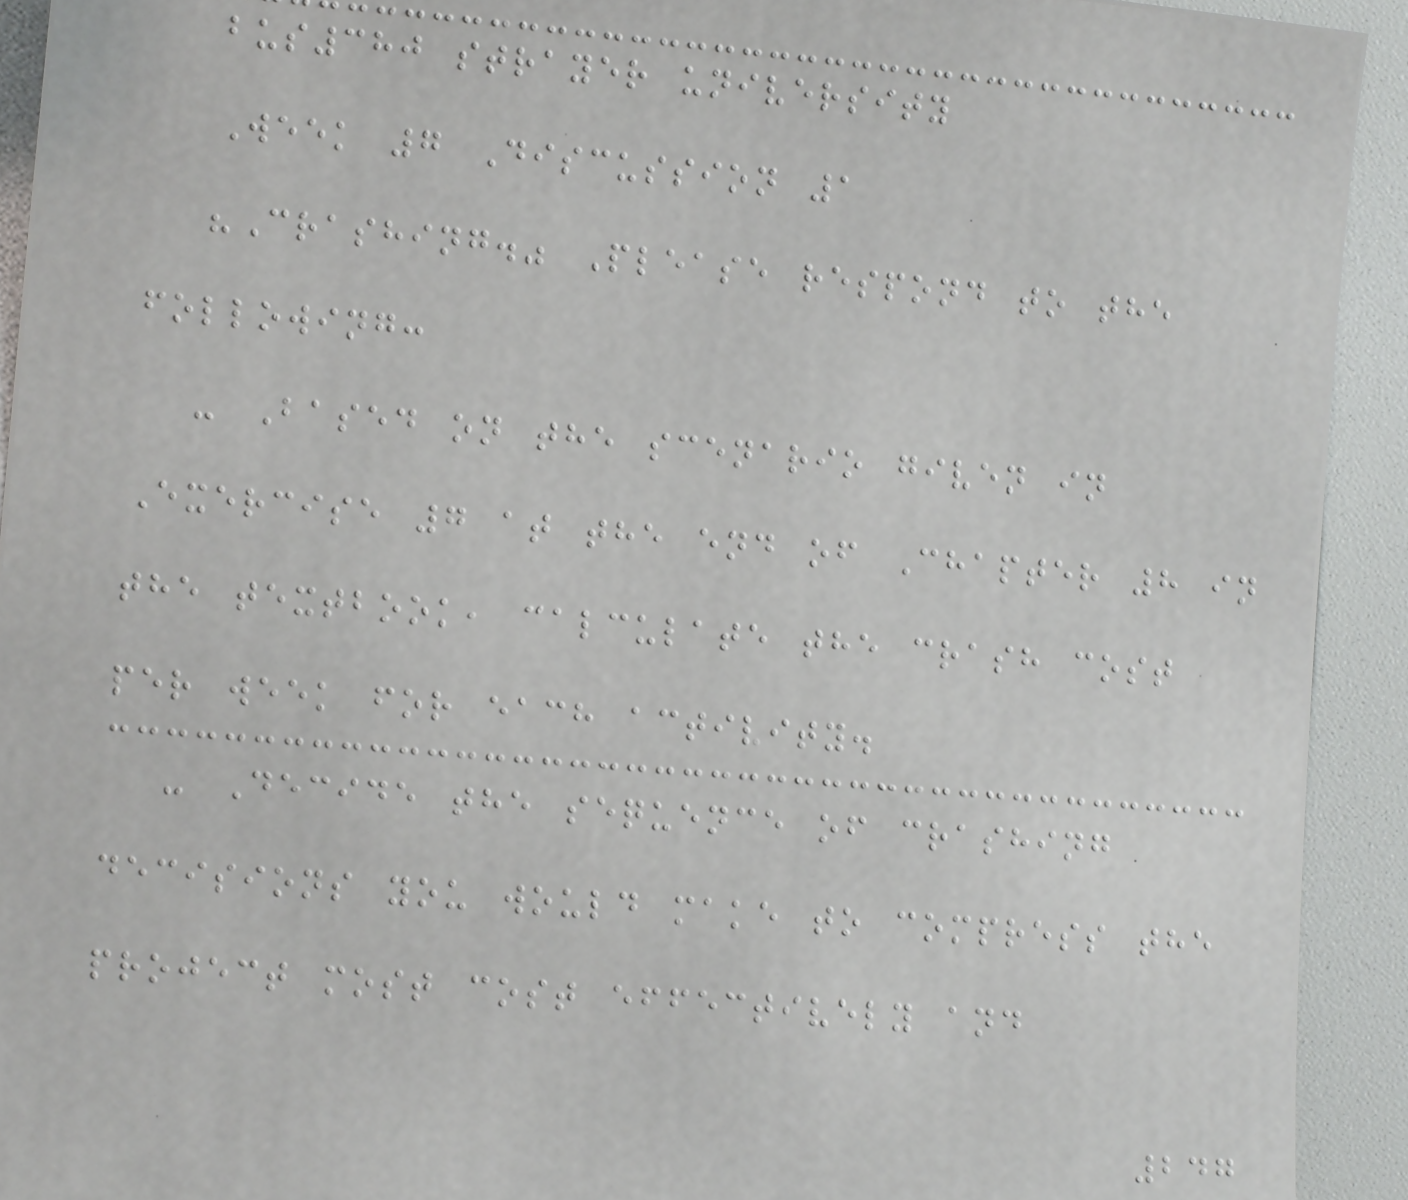bus380 strayer university
Week 7 Discussion 1
"Crashing." Please respond to the
following:
- Based on the scenario given in
Exercise 7 at the end of Chapter 8 in
the textbook, calculate the crash cost
per week for each activity.
- Decide the sequence of crashing
decisions you would make to compress the
project most cost effectively and
247
